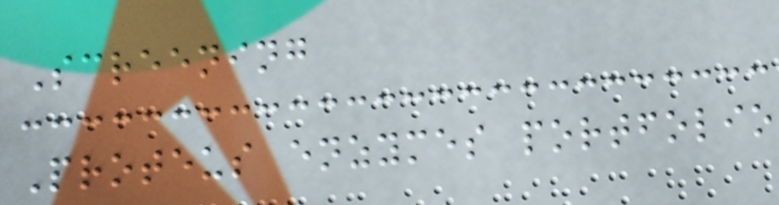Screening
Proteus enzymes portfolio
